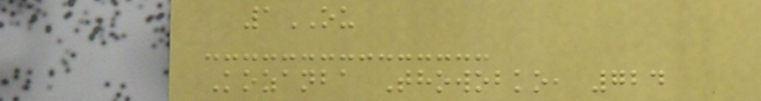1OU
Kozanba Thowobko, 724
